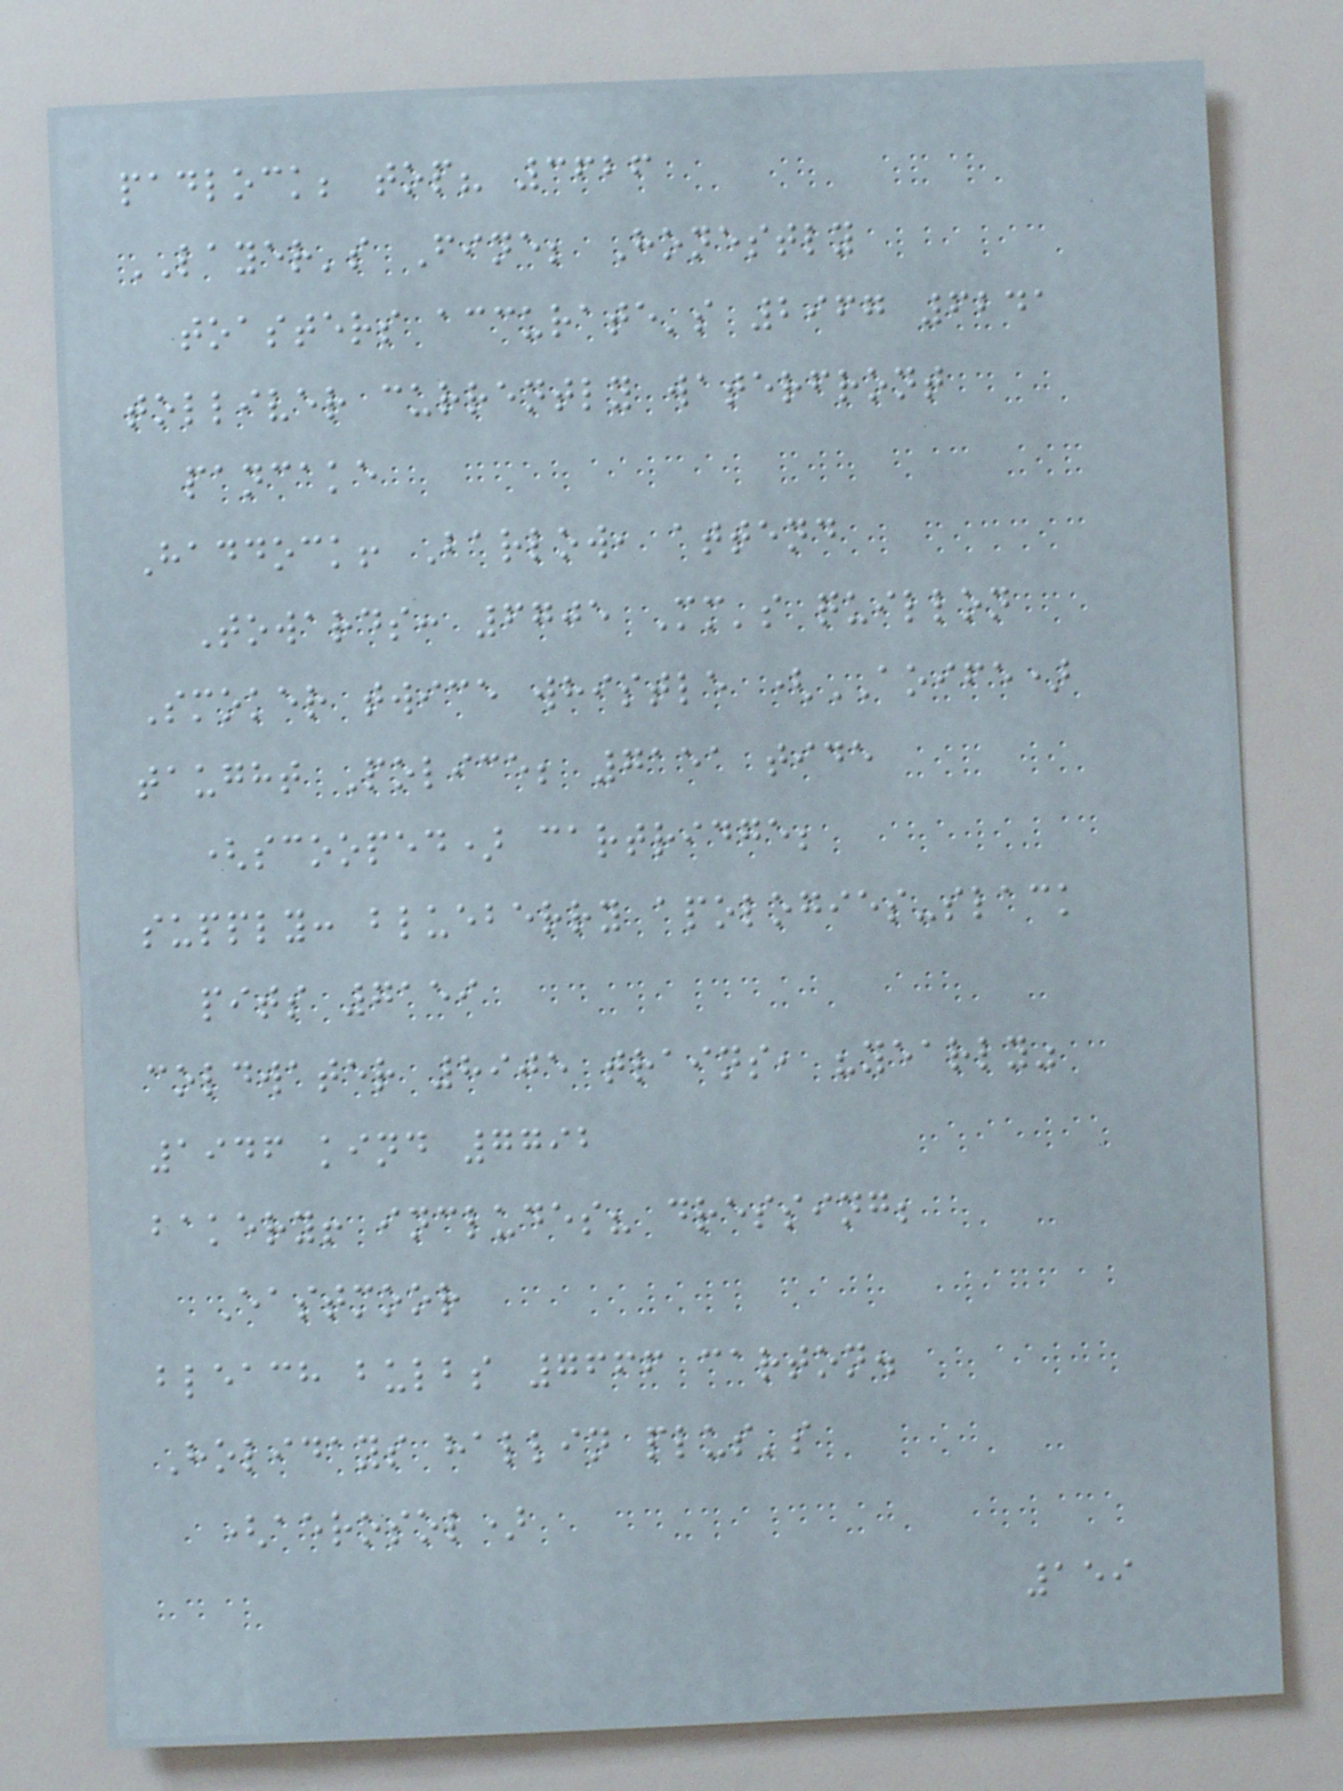padlock; top? 3626
LAYER's Fine; Honestly
toasters accurate's 2967 6241
tolliver currently waterfront
pancake
Haddock! Barlow, attend
Towards: 6705 Mm's quillon
Smoker twice whistle (AOIFE)
taught Police; 7151 tide
(scooped) cartridge;
supply: blueberry apologies-slack
pits 7159
coldwater 8905 trains, "yearly"
1946 kind 7792
bakery! includes? dressing;
Eastmoor
bleach bulbs 7666 carton.
Holidays hallin plus's
(aerosol)
159
